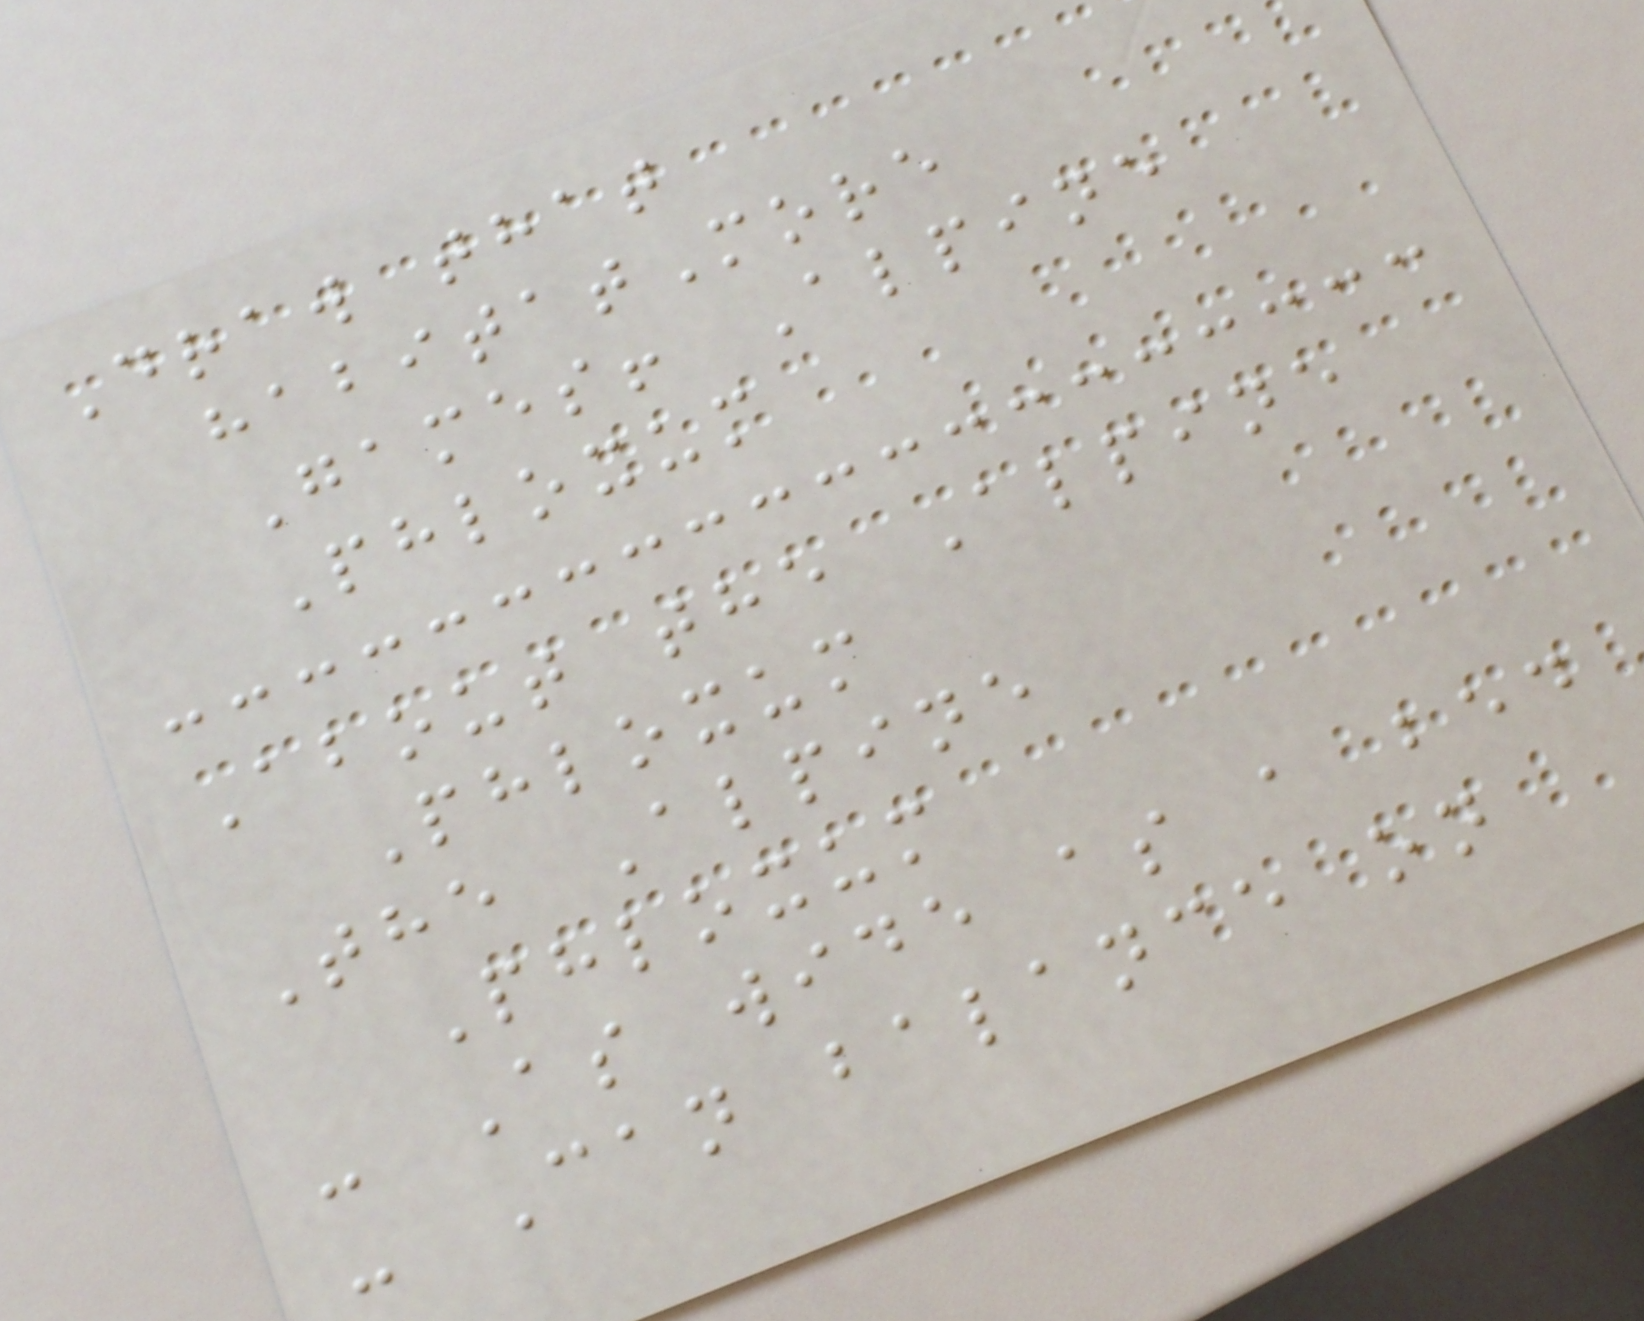Draw that
habitatMore
Games! Alpine
Phloxum
About the Alpine
Phloxum
The Alpine
Phloxum
- As wide as a bed
- Can balance on
